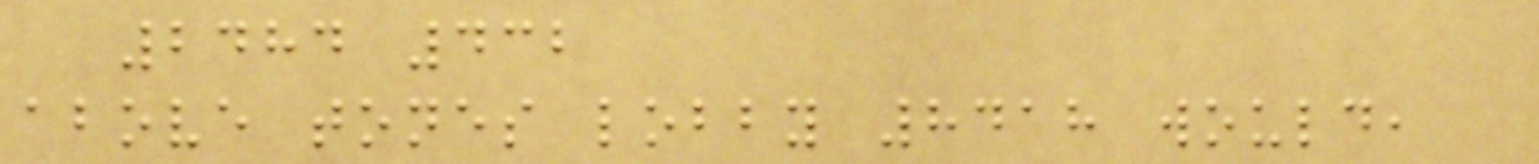2484 432
above tones lobby 8418 would,
